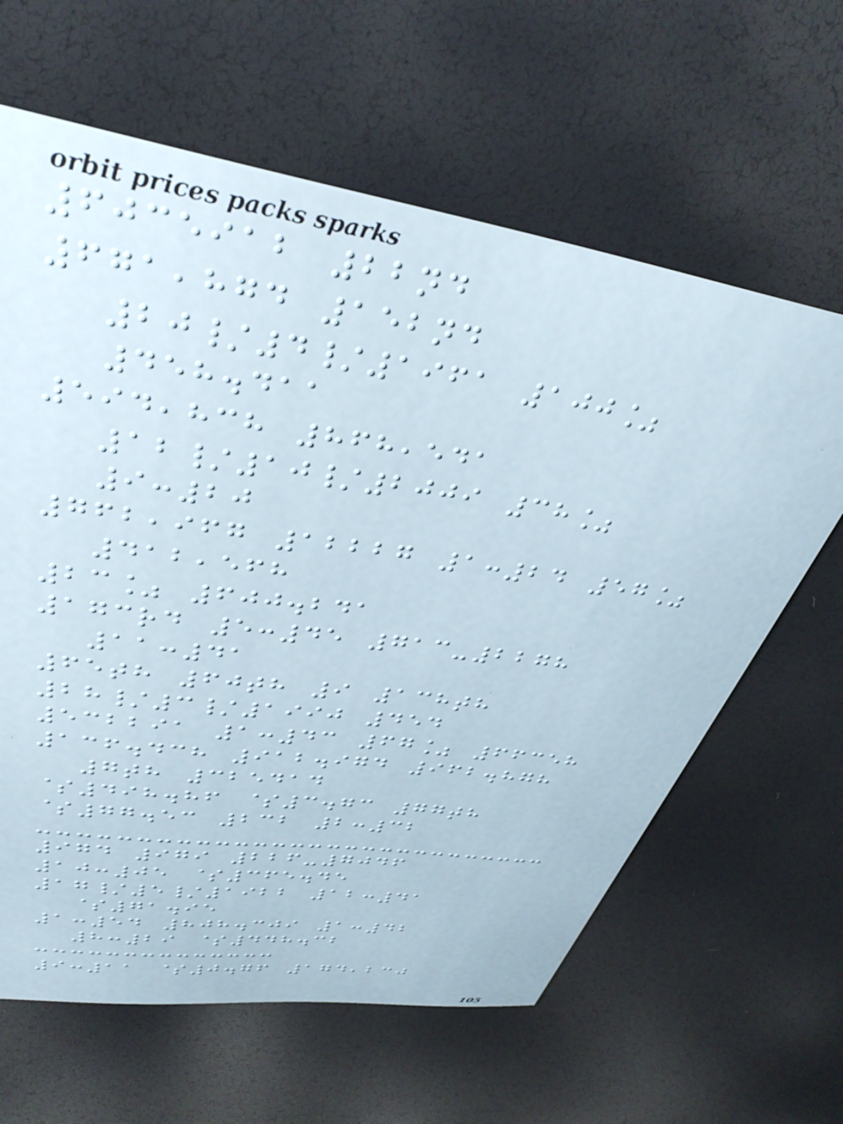6035912 22nd
671,874 152nd
20/4/1961 100%
458.411
594,838 868,541
12/10/2009 38%
9:20
762,967 12227 1:24 57%
412,568
23% 600.241
173rd 5:45 713-2278
11:41
65th 60th 9 138th
28/3/1990 454
532291 1:43 67% 66358
136.438 912.974 962.878
7th 325414
$498.86 $3.73 77th
$77.53 232 2:32
974 979 226-7046
10:05 $365.45
17/5/1922 12:41
$71.95
1:54 808.309 1:42
8:29 $448.32
9:11 $0.76 174,230
